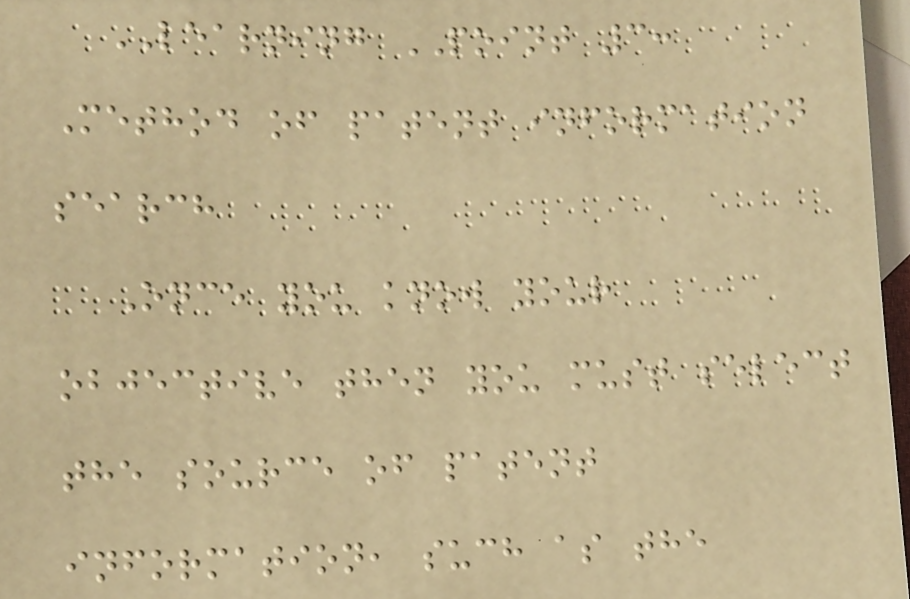LEARNING POINT 3:
Method of patent information
search
Once you know your
objective then you must select
the source of patent
information, such as the
